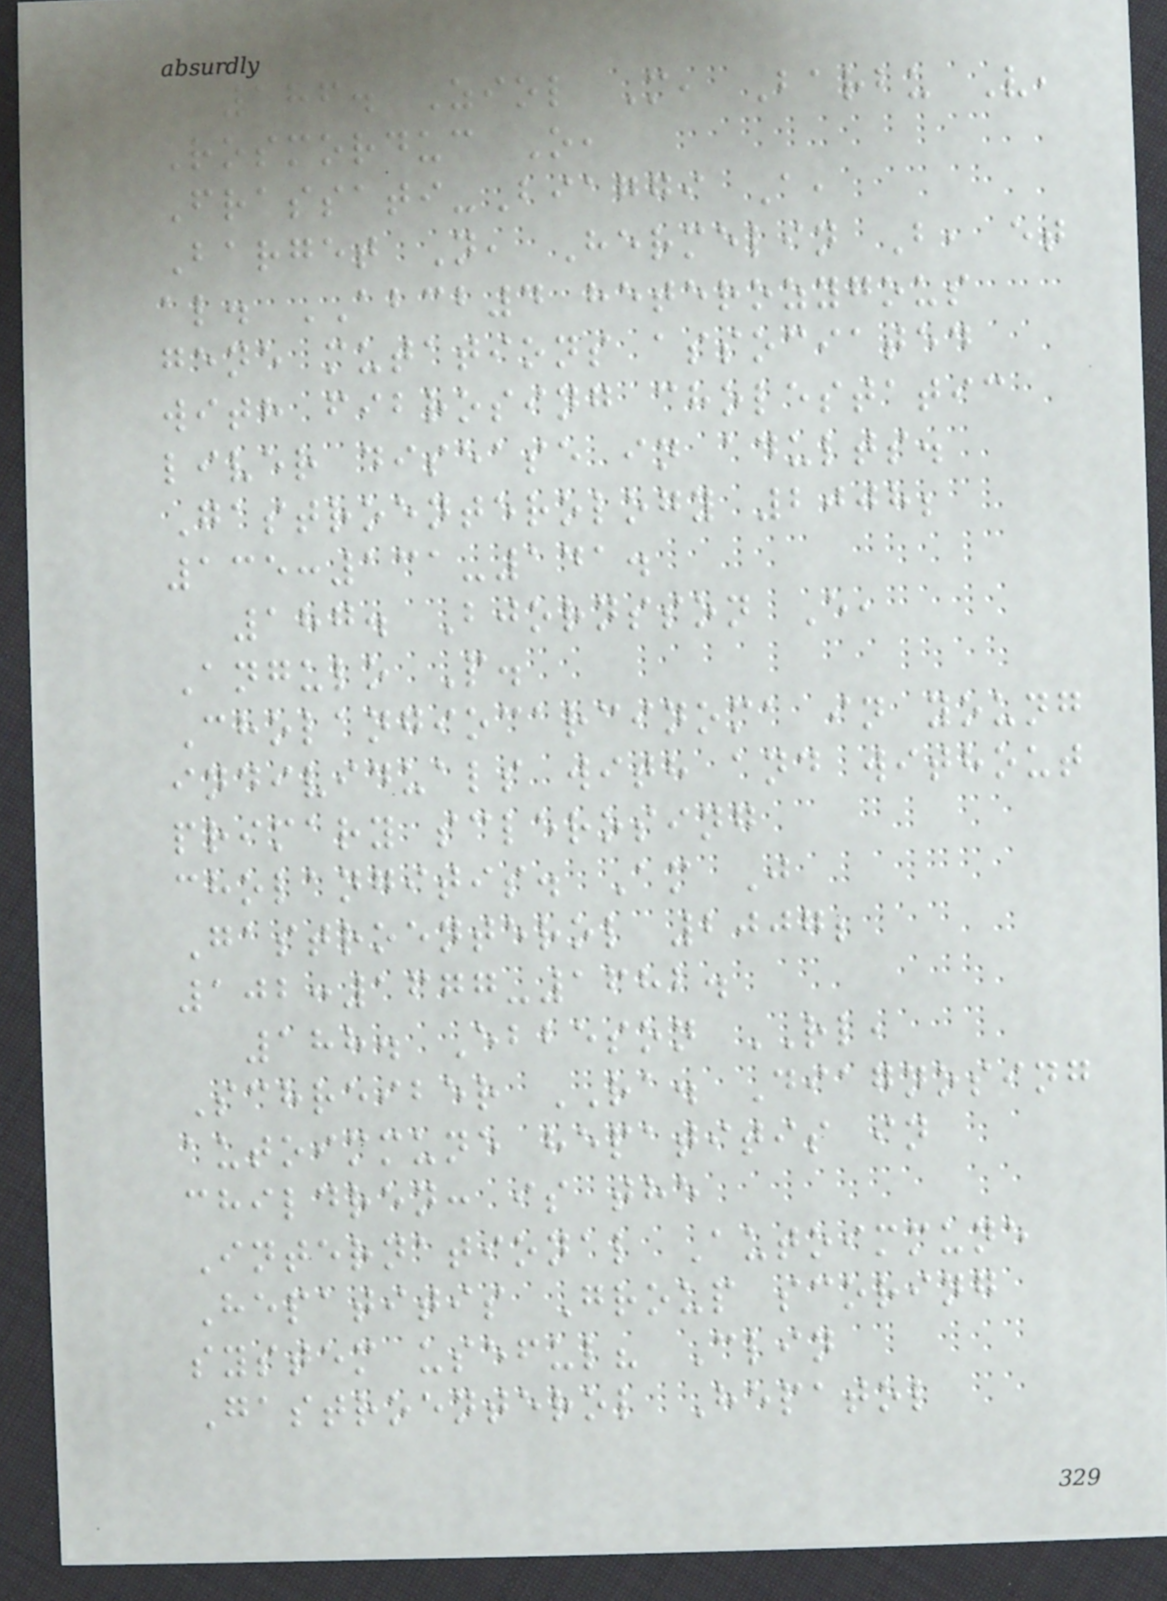186. Ziol M, Barbu V,
Rosmorduc O,
Frassati-Biaggi A,
Barget N, Hermelin B, et
al. ABCB4 heterozygous
gene mutations associated
with fibrosing cholestatic
liver disease in adults.
Gastroenterology 2008;
135:131-141.
187. Bjornsson E,
Angulo P.
Cholangiocarcinoma in young
individuals with and without
primary sclerosing
cholangitis. Am J
Gastroenterol 2007;
102:1677-1682.
188. Ebbeson RL,
Schreiber RA. Diagnosing
autoimmune hepatitis in
children: is the
International Autoimmune
Hepatitis Group scoring
system useful? Clin
Gastroenterol Hepatol
